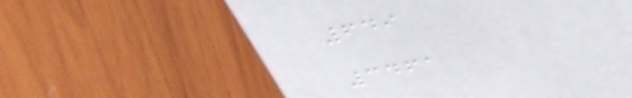649
3461
